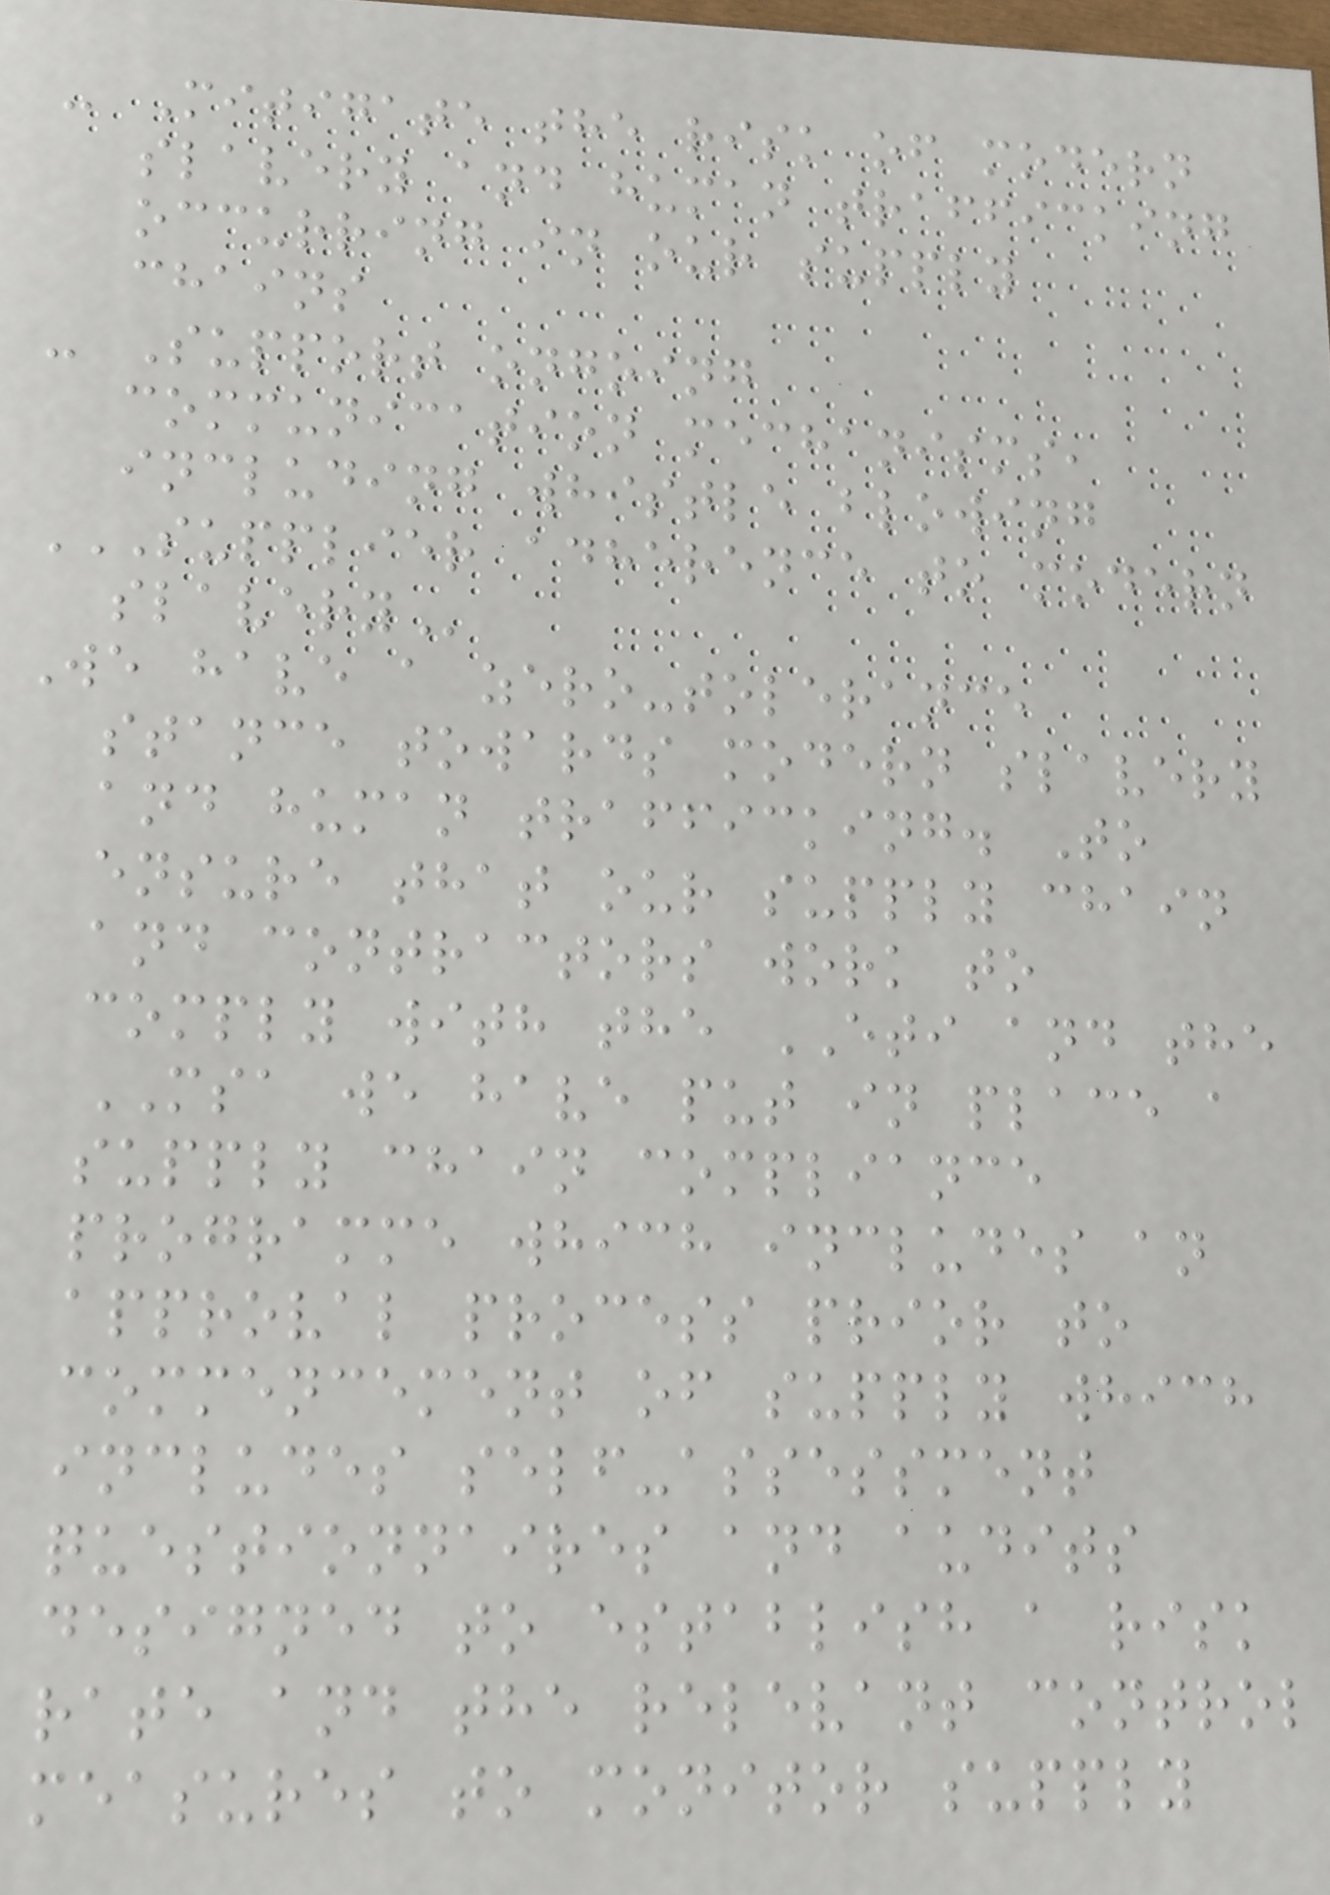- Mitigate the risk of modern
slavery and human trafficking
occurring in our supply
chains
- Support ongoing
communication mechanisms,
including whistle blowing
SUPPLIER ADHERENCE TO MODERN
SLAVERY
We have a zero-tolerance
stance towards modern slavery
and human trafficking. To
ensure that our supply chain
and contractors work to
comply with the ETI and the
MSA we have put in place a
supply chain compliance
programme which includes an
approval process prior to
commencement of supply which
includes self-assessment
questionnaires and audits
designed to establish a risk
rate and the relevant control
measures to monitor supply
